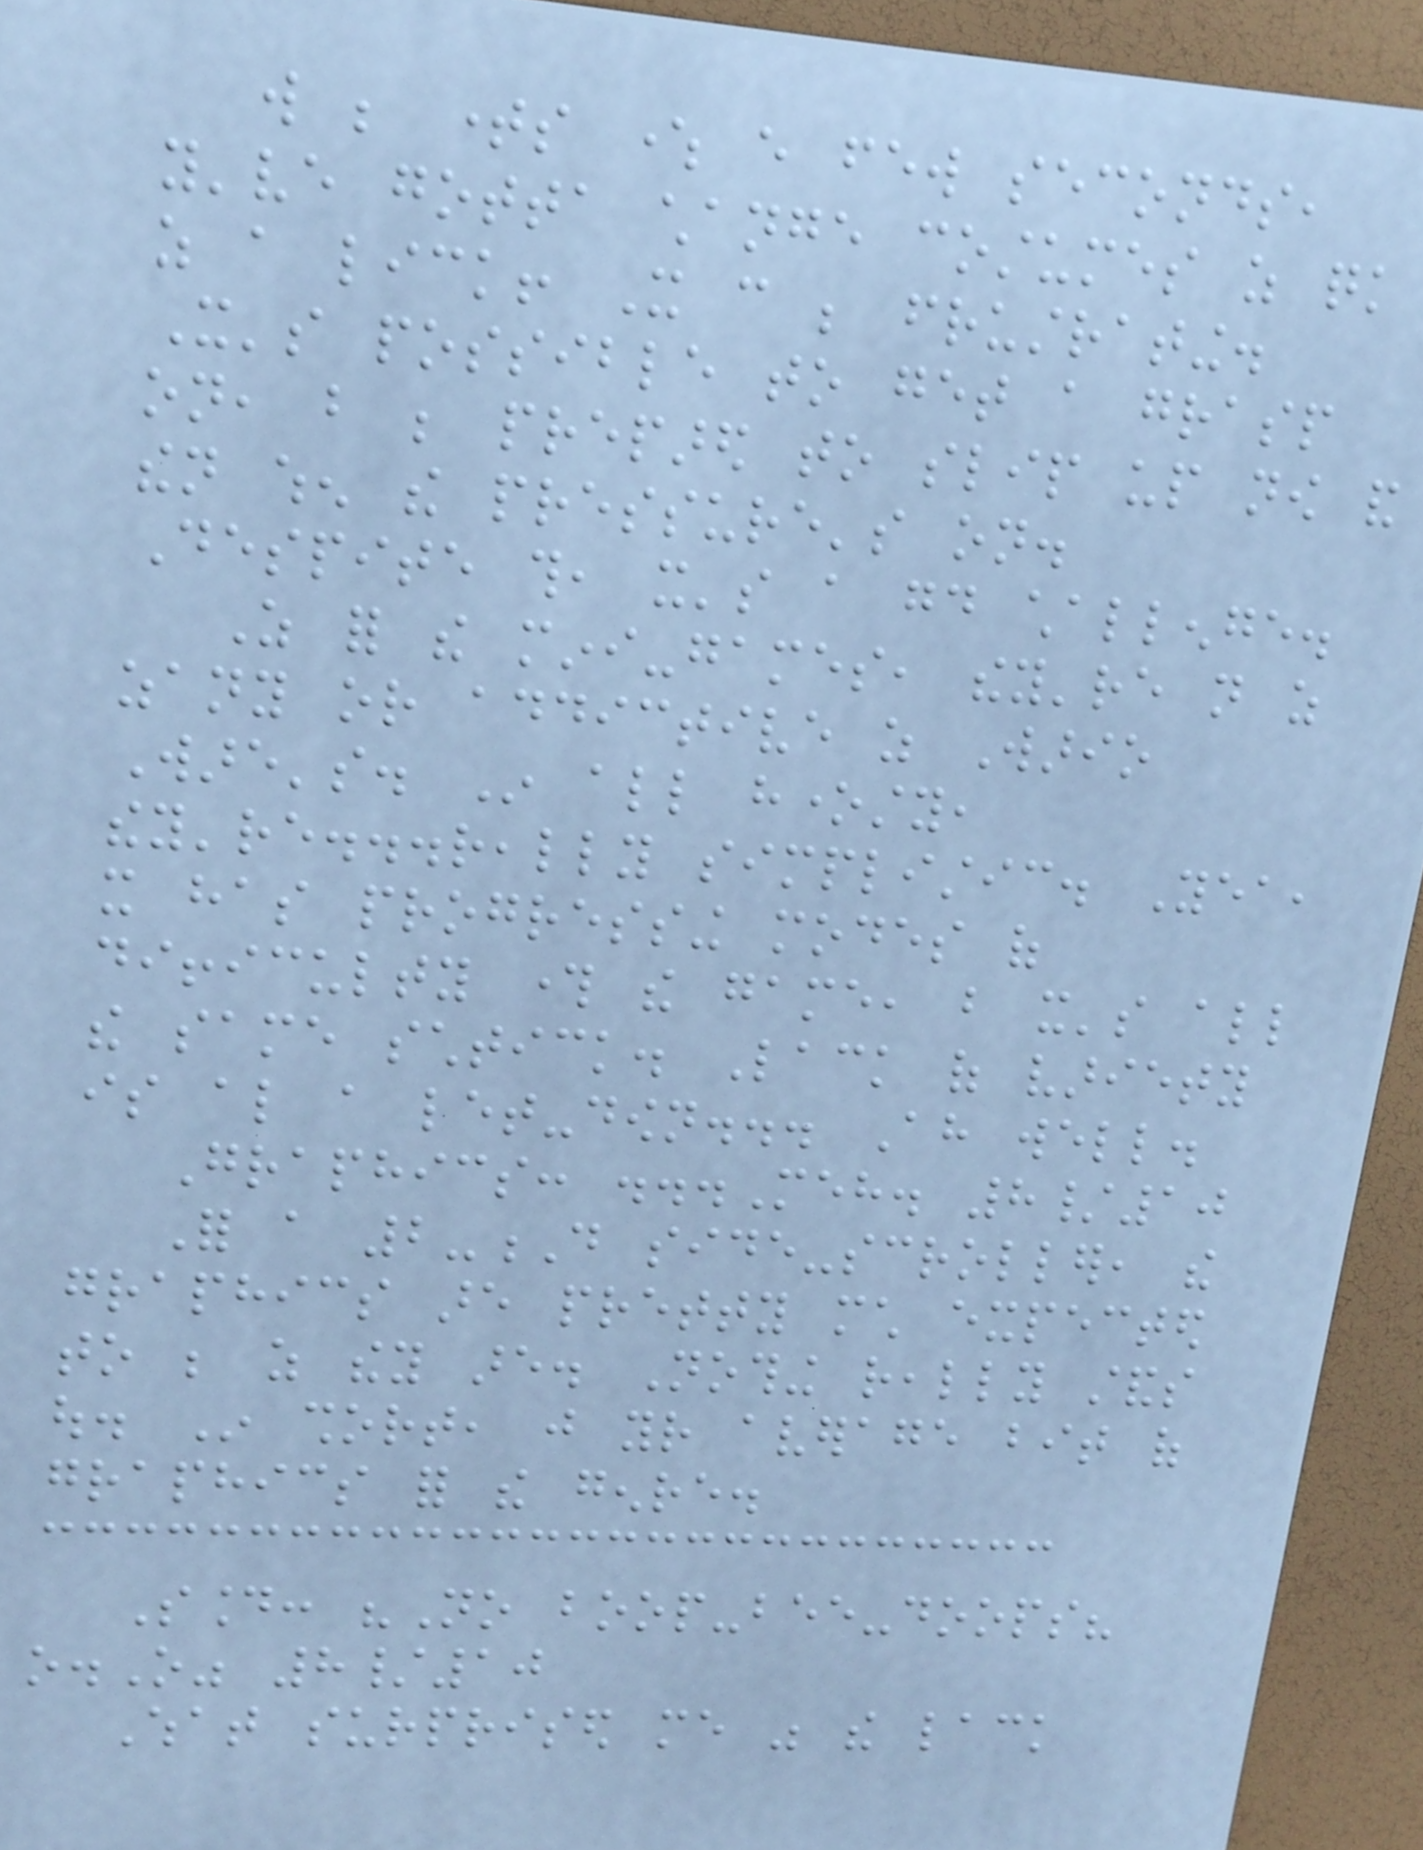will be times where every few seconds,
you've gotta change costumes as quick
as a lick! It can be frustrating.
It's possible to get a grasp
on, but be prepared to slip up now and
then when the pressure's on.
Despite this, it's a good challenge.
As for the mini-games, they're not as
zany or addictive as Wario
Ware's. In all honesty,
they're...really simplistic. Yea,
it has progressing modes of
difficulty through the game, but it's all
the same schtick. Lack of variety
is also a let-down... Ah well.
Graphics: ...Meh. 8/10
For a 2-D side-scroller, the
graphics are pretty much expected
to be as they are. Nothing really stands
out. In short, just your average bit of
graphics for the genre.
Sound: "No boop-bee-doops?
o.O" 8/10
What surprised me was the lack
